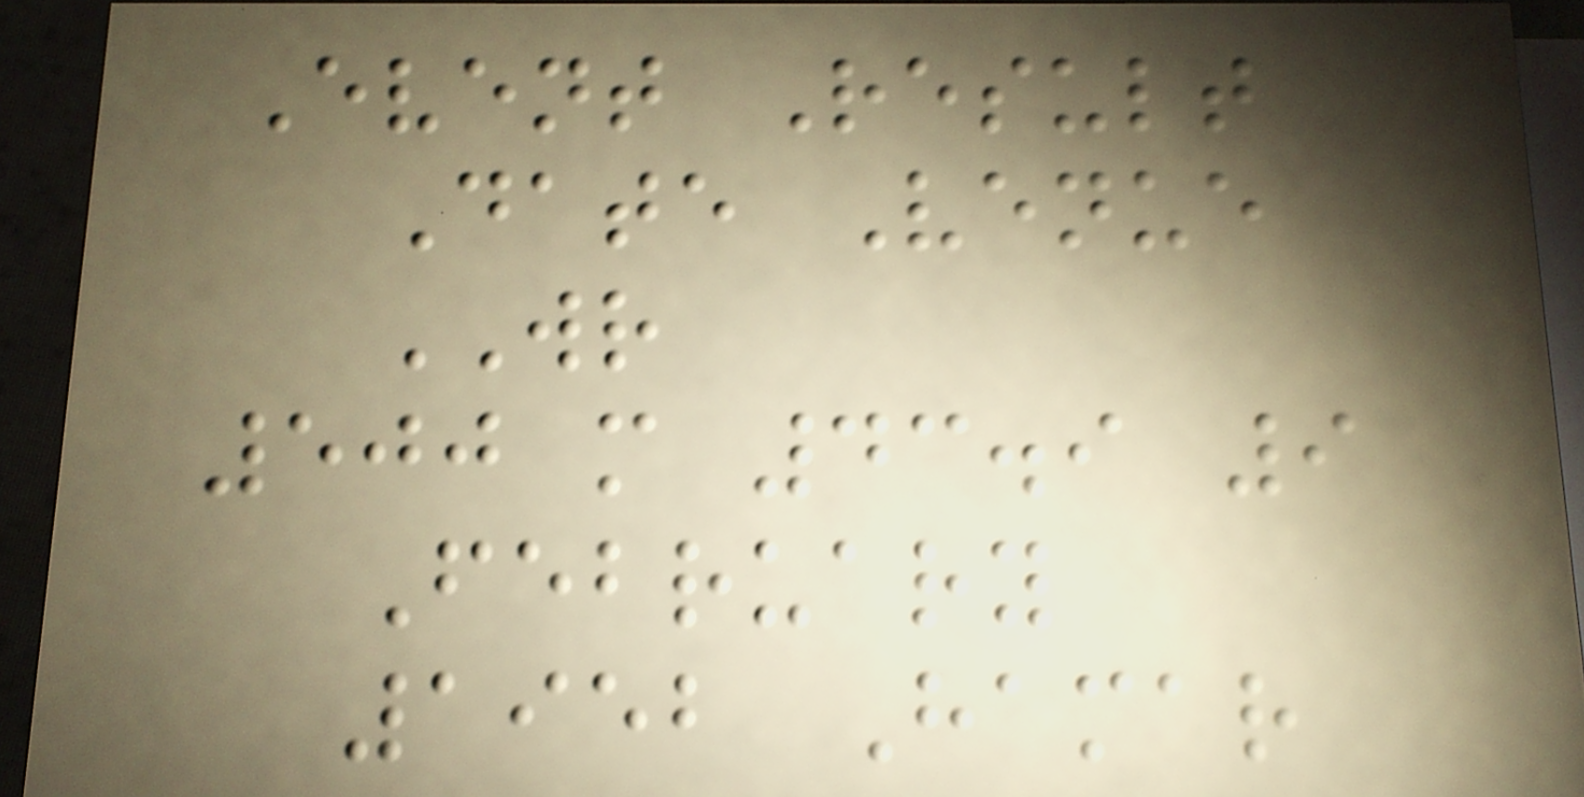Event Result
Date Venue
WR
500 m 43.9 9
February
1952 Hamar
